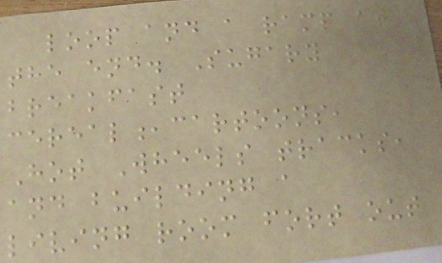loop and a ramp at
the end. Sugary
breakfast
cereal,cartoons,
Hot Wheels tracks,
and building a
living room fort out
